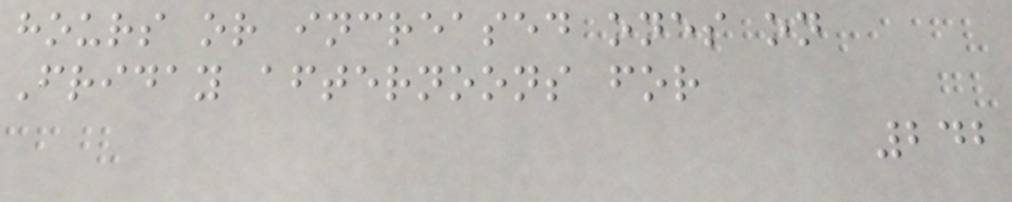hours or increased ones on
Friday afternoons for
242
